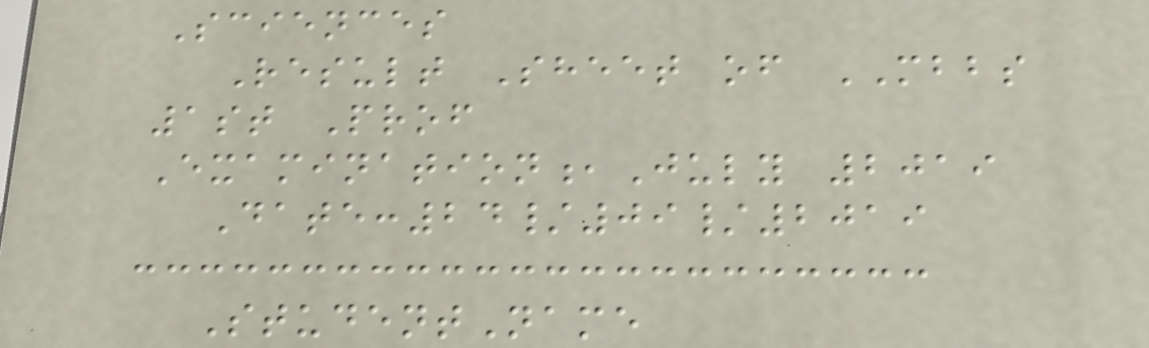Sciences
Result Sheet of MBBS
1st Prof
Examination,July 2019
Date:24/09/2019
StudentName
